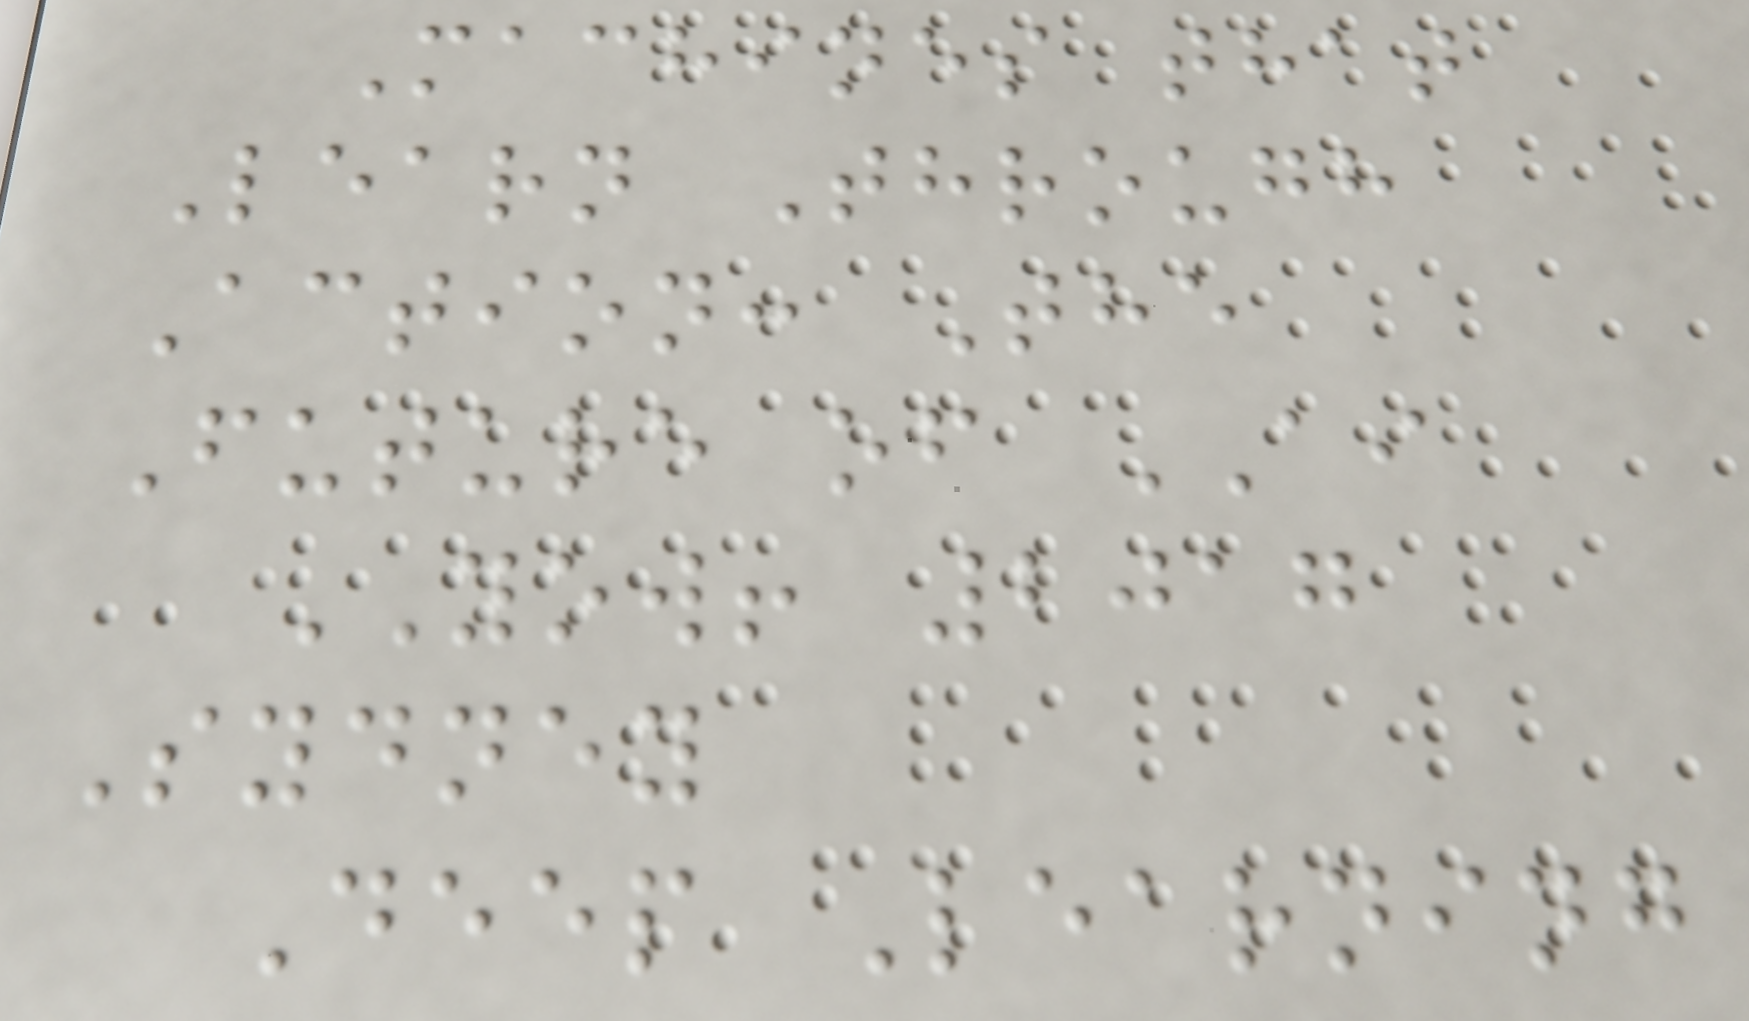Machines that
Learn Through
Action: The
Future of AI
YOW! 2017
Sydney
Deep Learning
